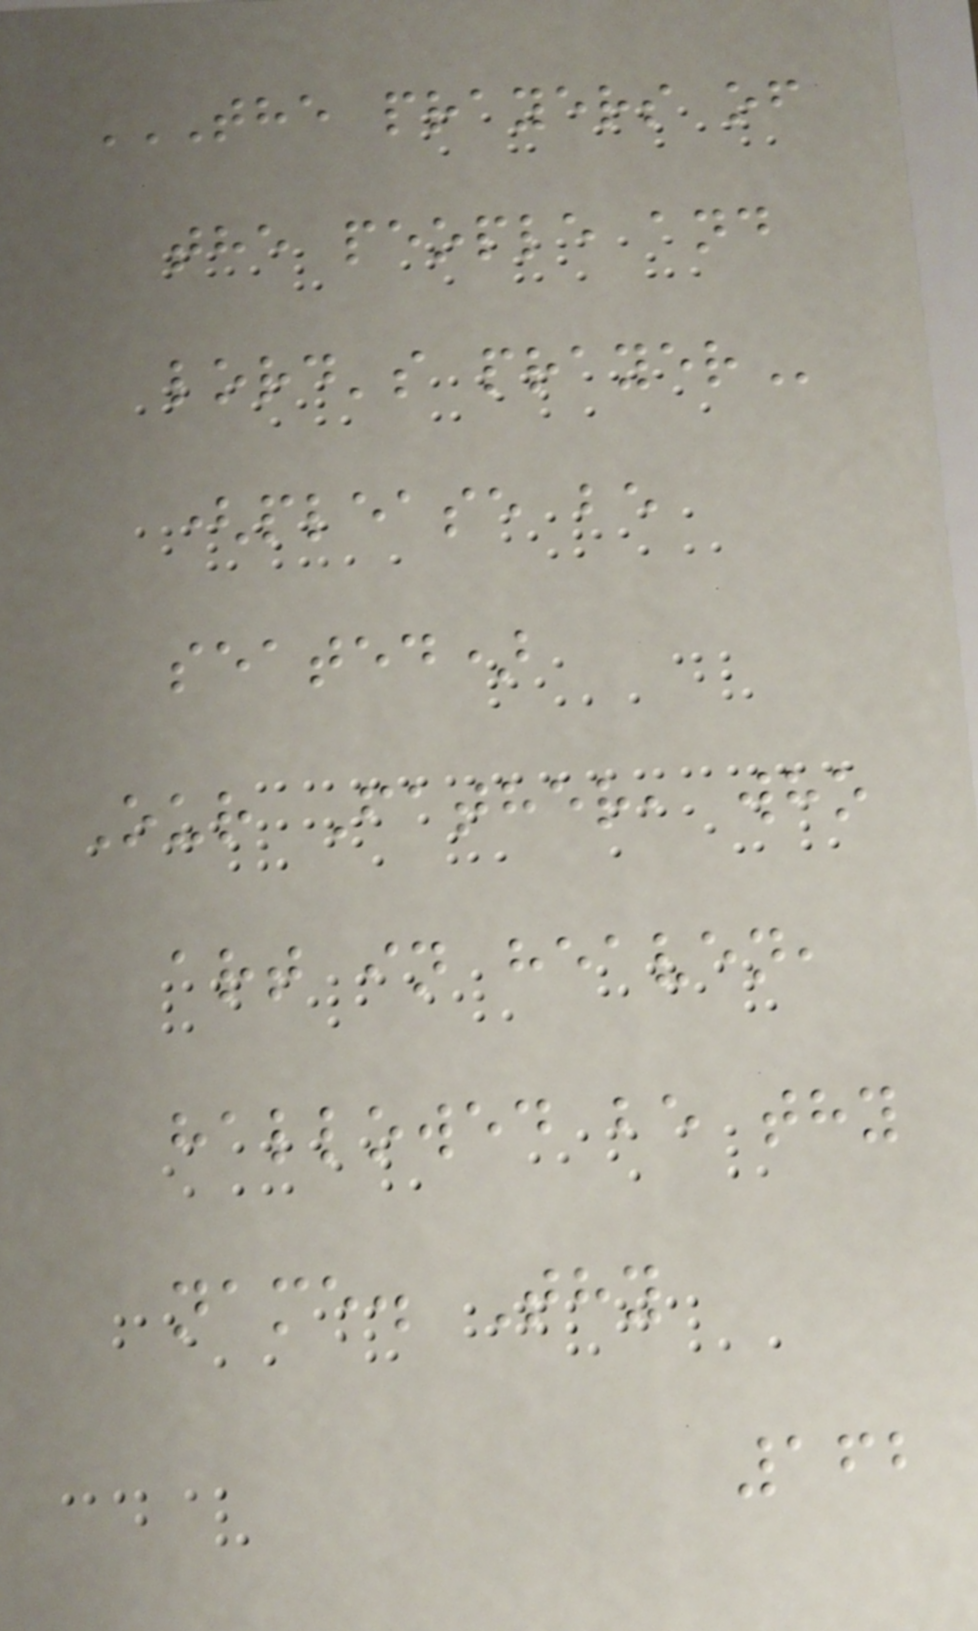THE PRAYERS OF
THE PEOPLE AND
LORD'S PRAYER
(please be
seated)
Our Father, who
art in heaven,
hallowed be thy
name. Thy
162
